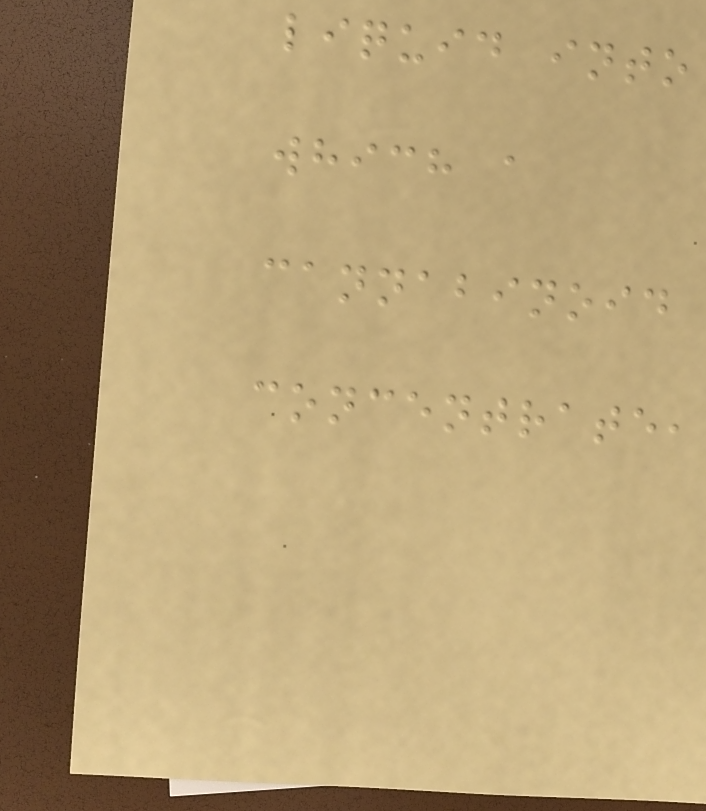liquid into
which a
cannabinoid
concentrate,
